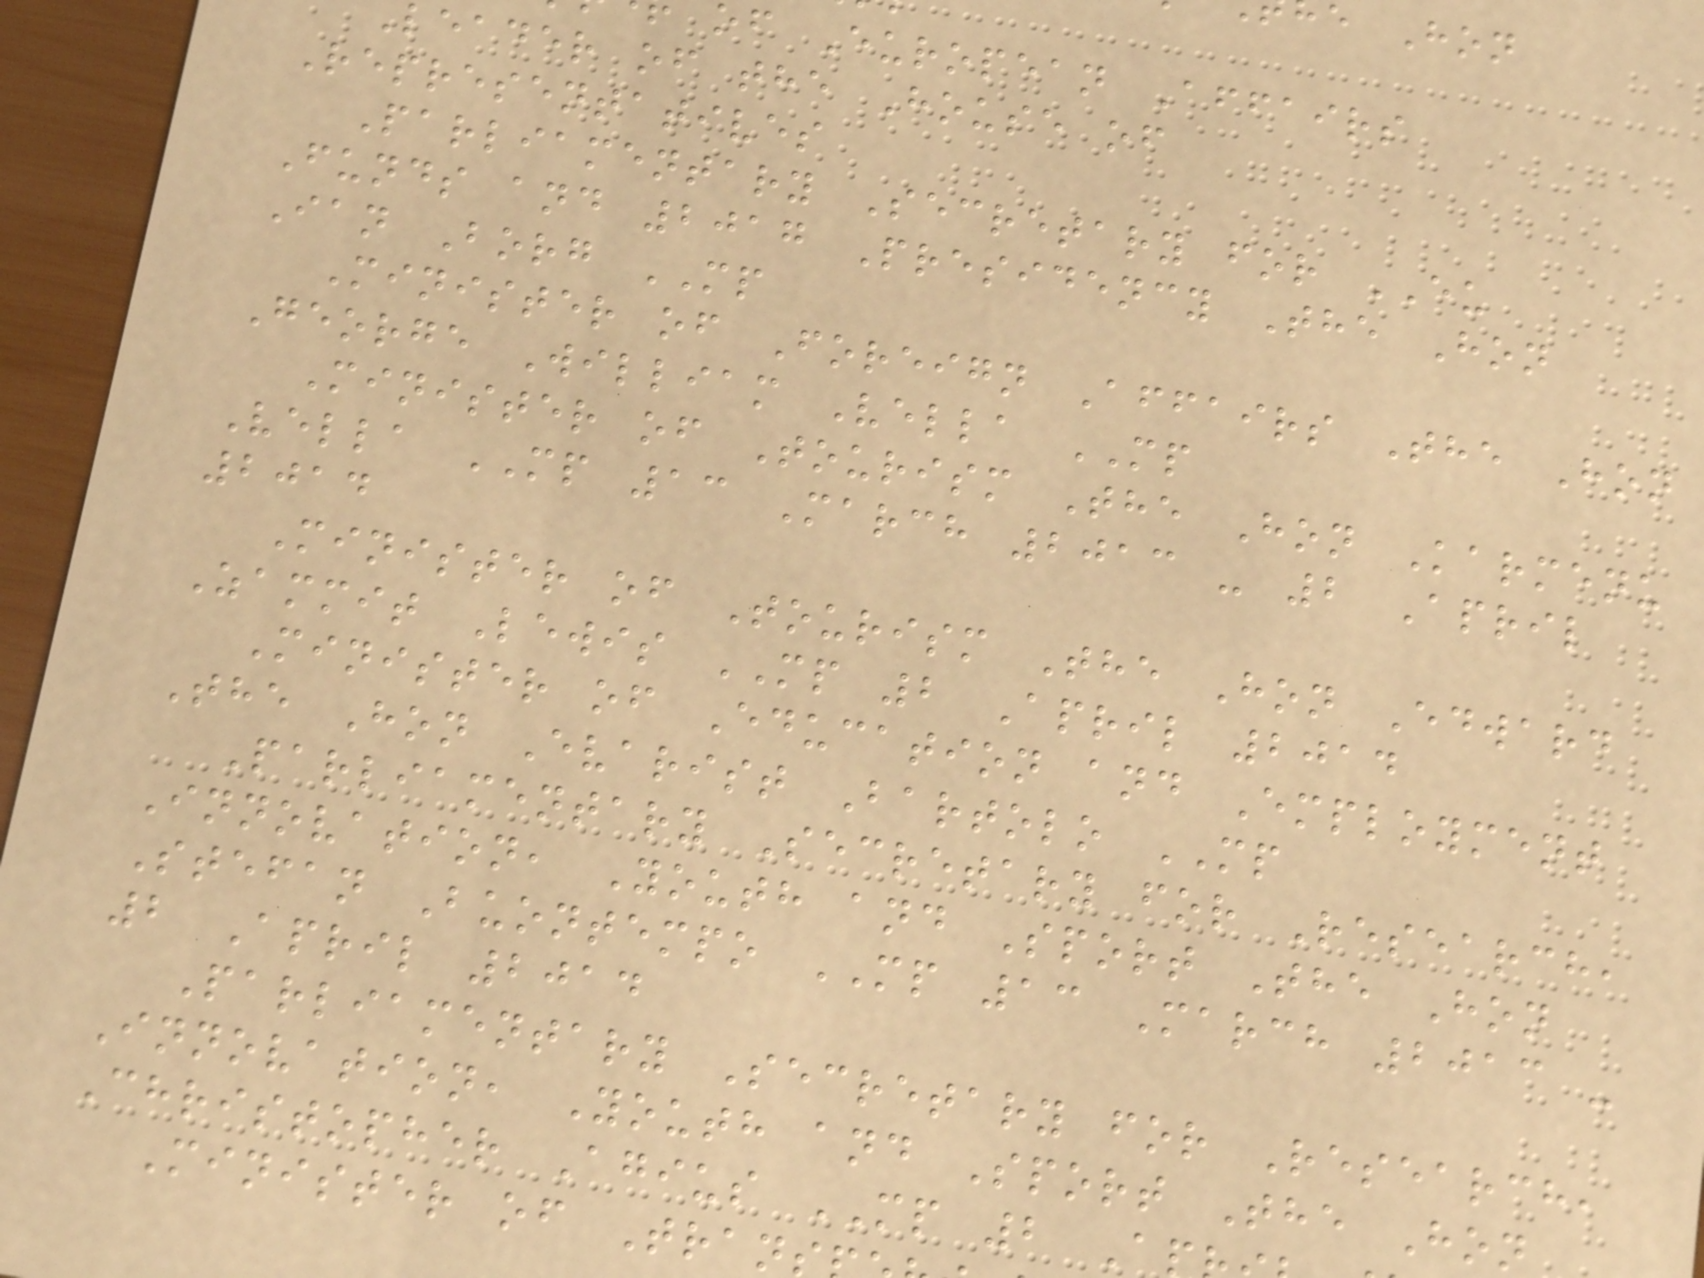of European Affairs
leader of the House of
Representatives
Parliamentary Secretary for EU
Funds and 2017 Presidency The Hon
Ian Borg MP
Minister of Foreign Affairs The Hon
George William Vella MP
Minister of Tourism The Hon Karmenu
Vella MP 13 March 2013 - 2 April
2014
Minister of Tourism The Hon Edward
Zammit Lewis MP 2 April 2014
Minister of Education and Employment
The Hon Evarist Bartolo MP
Parliamentary Secretary for Research,
Innovation, Youth and Sport The Hon
Stefan Buontempo MP 13 March 2013 -
2 April 2014
Parliamentary Secretary for Research,
Innovation, Youth and Sport The Hon
Christopher Agius MP 2 A
Minister of Tran
